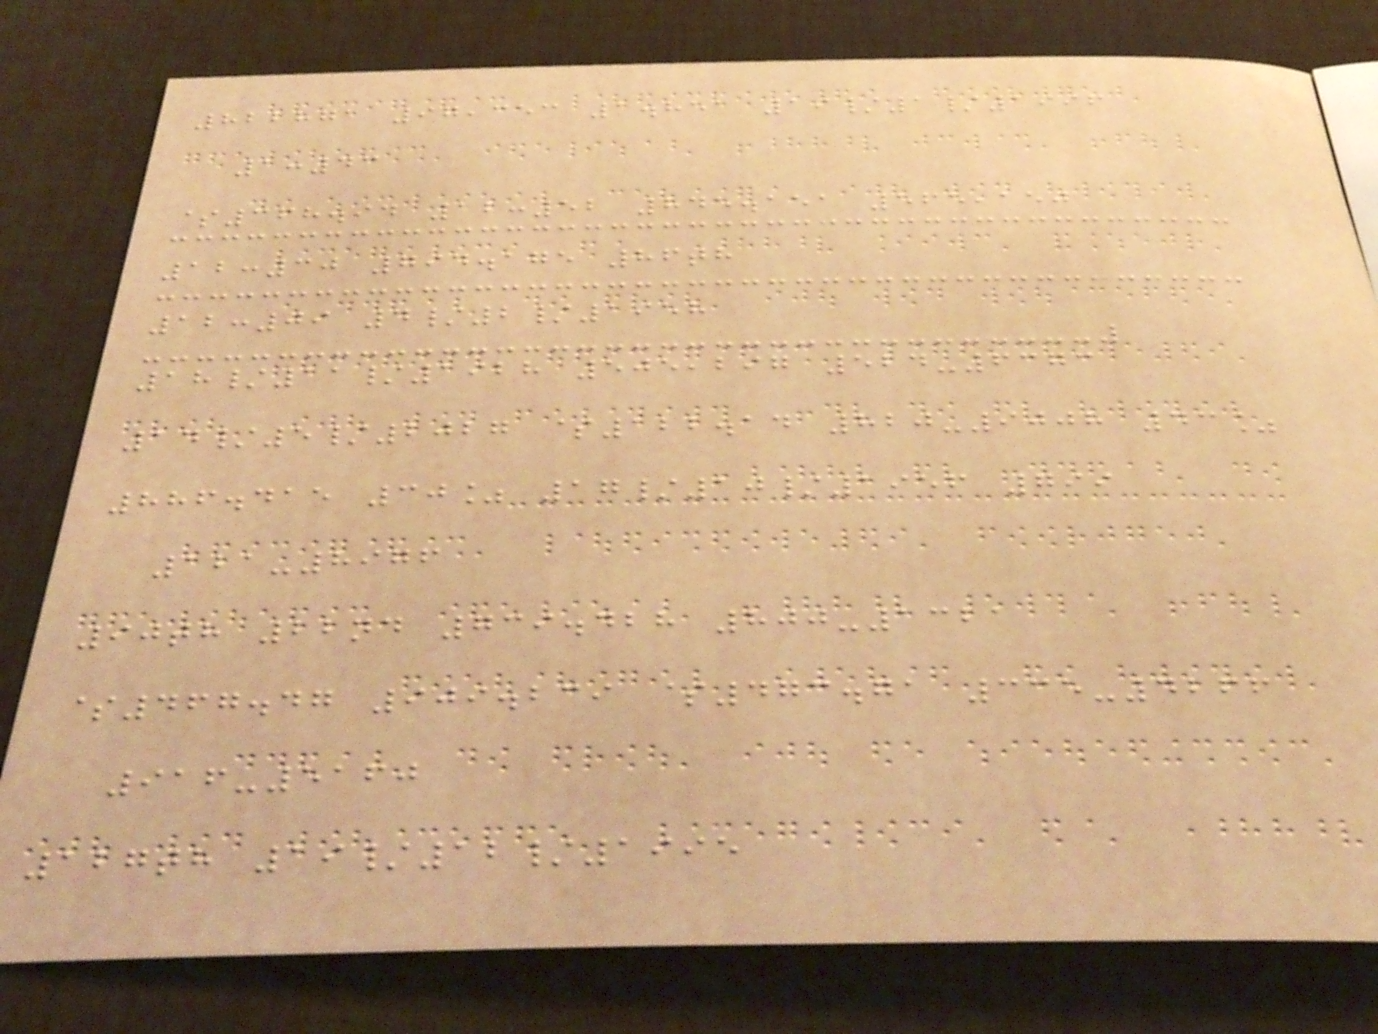822871 97,353 1.851 19/1/1996
1:43
$368.94 12:52 845.151 565,150
12:30 794.175 86th
12:09 4/2/1958
18/11/1928 505,297 524-6373
14/5/2027 $122.14 820-9008 43%
886.415 30% 17/10/1956 799
121-8976
90th 22nd 739.428 800-1321
$467.47 909.239 $473.71 335-4266
916-5160
127th 19/12/1995
